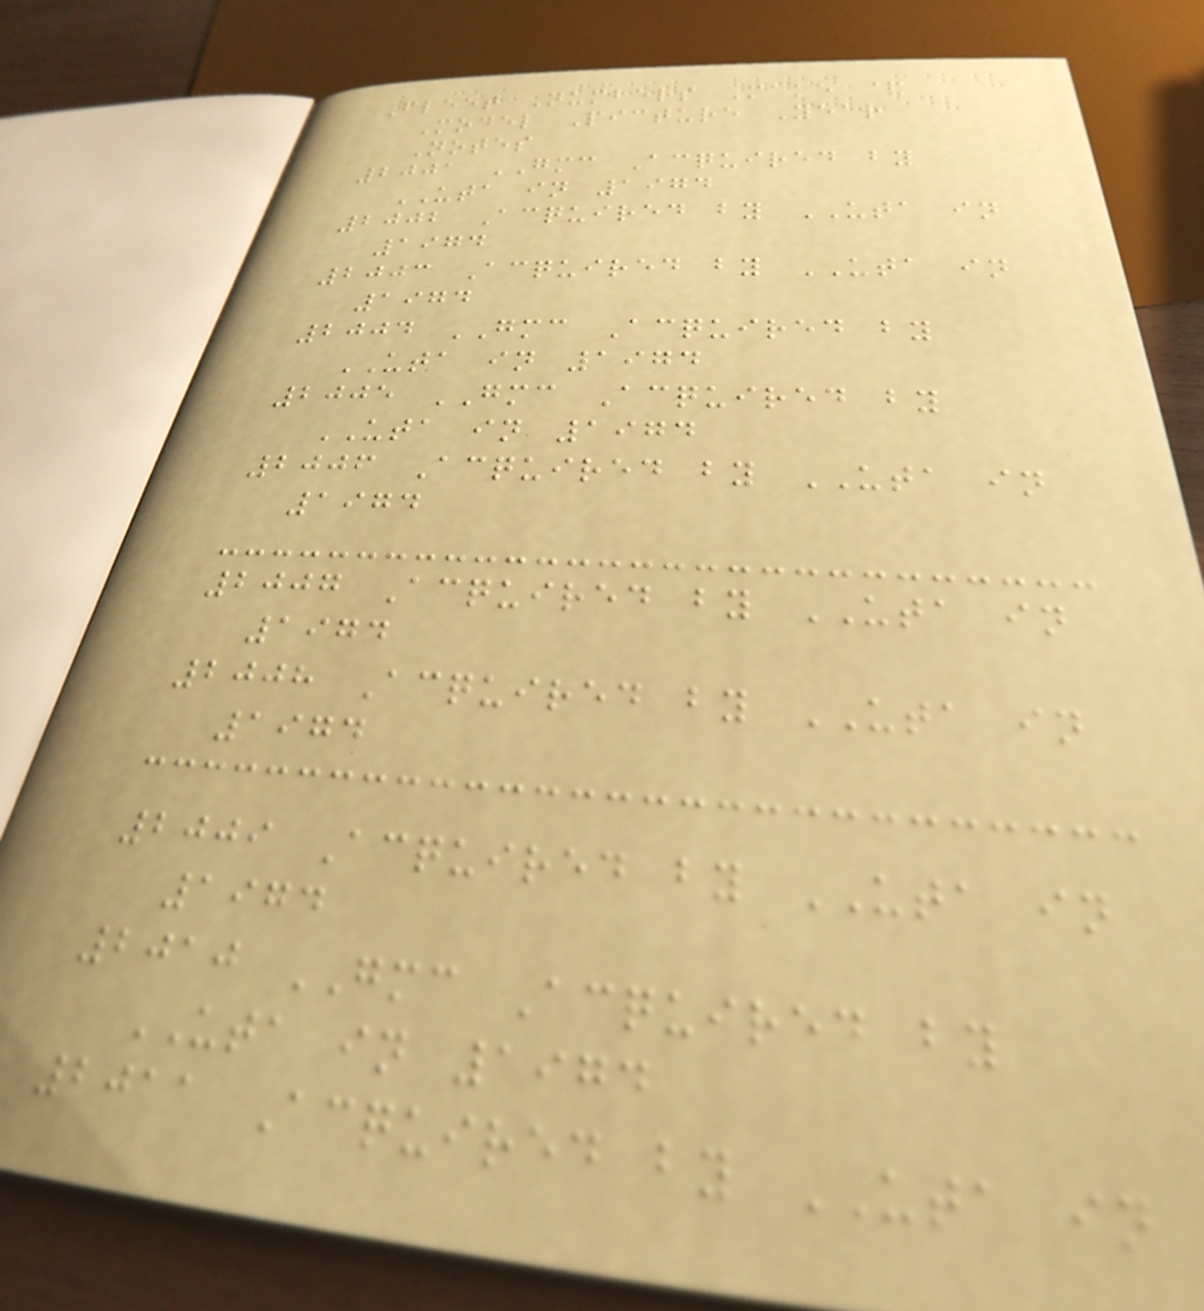Fleet Numbers Make &
Model Picture Year
Notes
2001 GMC Acquired by
UTA in 1974
2002 Acquired by UTA in
1974
2003 Acquired by UTA in
1974
2004 GMC Acquired by
UTA in 1974
2005 GMC Acquired by
UTA in 1974
2006 Acquired by UTA in
1974
2007 Acquired by UTA in
1974
2008 Acquired by UTA in
1974
2009 Acquired by UTA in
1974
2010 GMC Acquired by
UTA in 1974
2011 Acquired by UTA in
